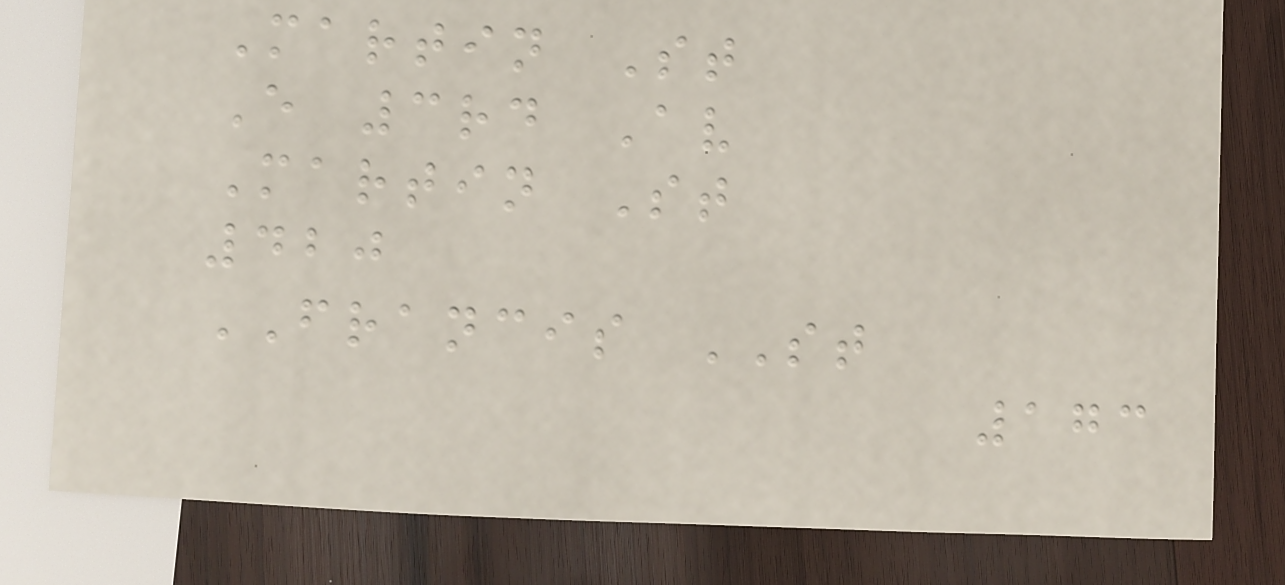Martin St
E 3rd Av
Martin St
420
FRANCIS ST
173
